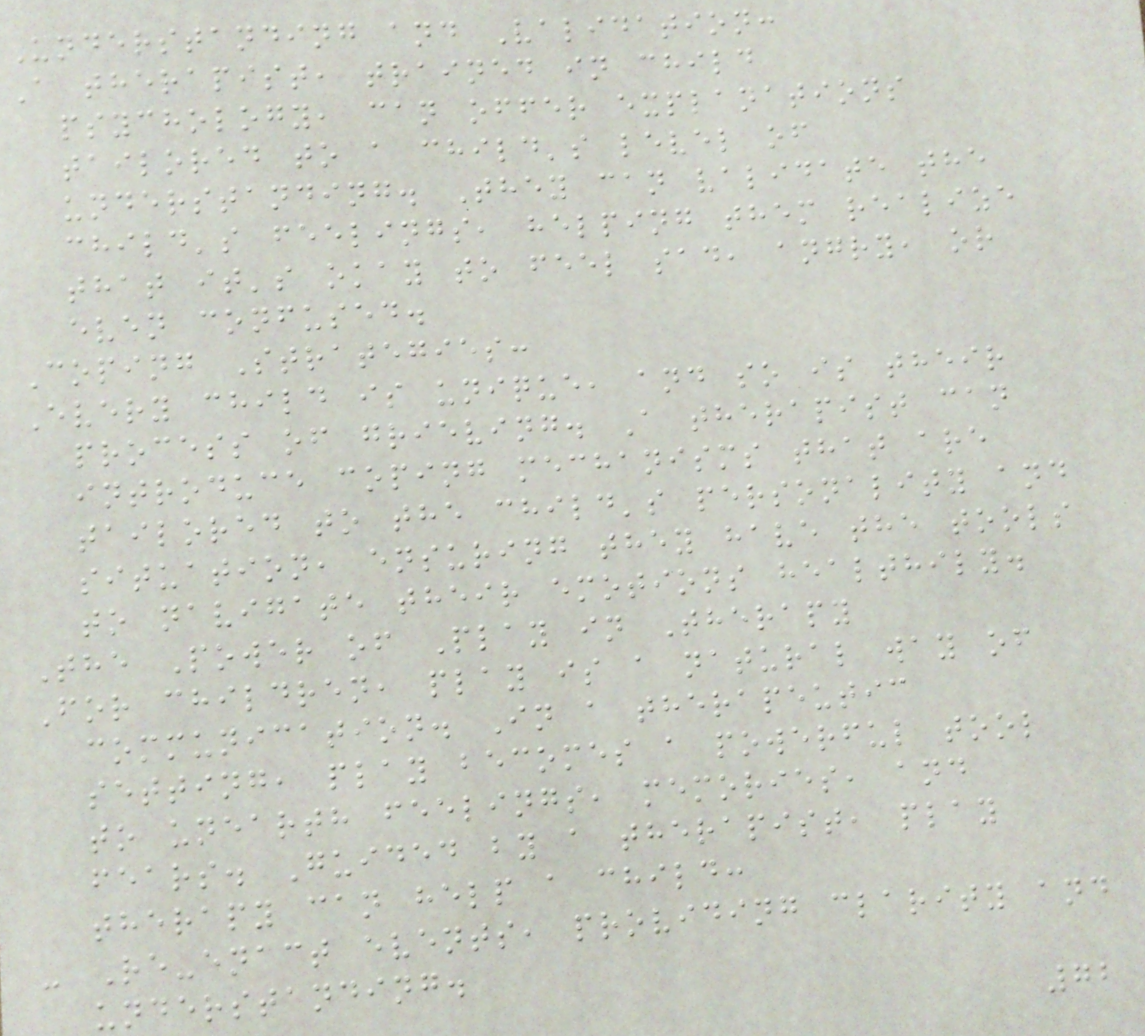Understanding and Validation:
A therapist, trained in child
psychology, can offer explanations
tailored to a child's level of
understanding. They can validate the
child's feelings, helping them realize
that it's okay to feel sad, angry, or
even confused.
Coping Strategies:
Every child is unique, and so is their
process of grieving. A therapist can
introduce coping mechanisms that are
tailored to the child's personality and
situation, ensuring they have the tools
to navigate their emotions healthily.
The Power of Play in Therapy
For children, play is a natural way of
communication. In a therapeutic
setting, play becomes a powerful tool
to unearth feelings, memories, and
fears. Guided by a therapist, play
therapy can help a child:
- Re-enact events, providing clarity and
understanding.
72
